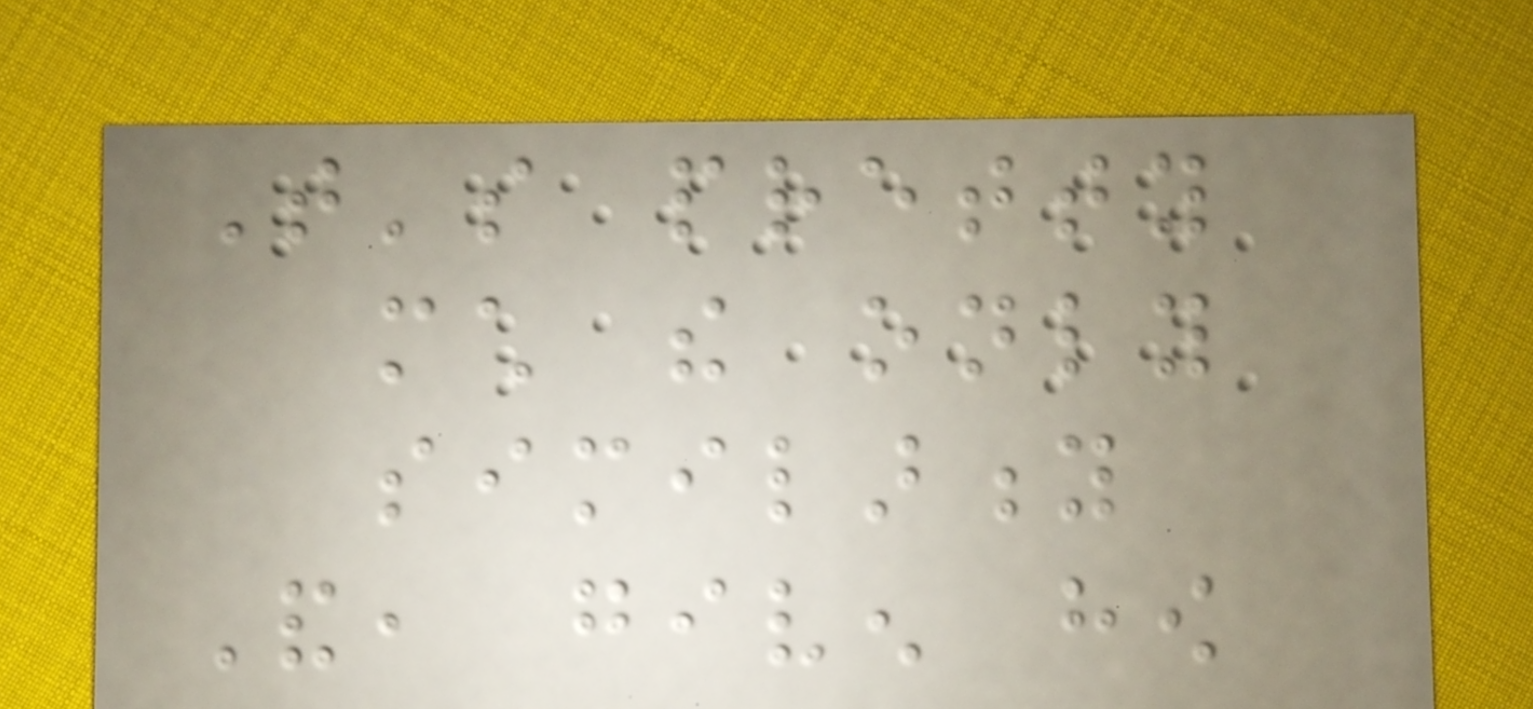That's pretty
much the only
similarity
And, given how
